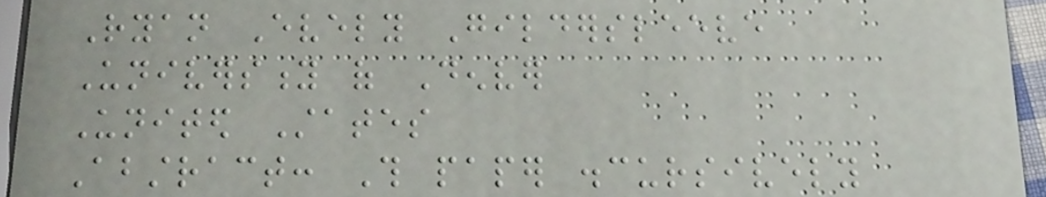Ryan Evely Gildersleeve
University of Denver
United States
Abstract: This paper discursively
